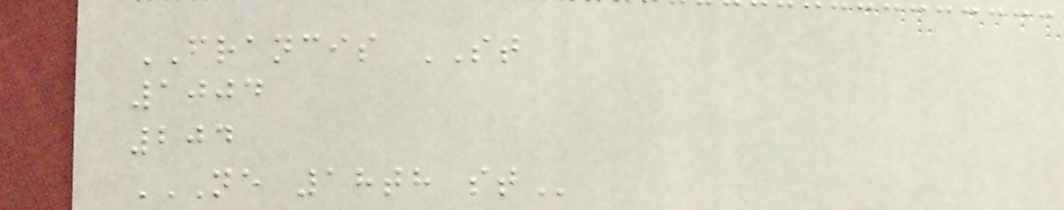FRANCIS ST
1004
204
NE 18TH ST
